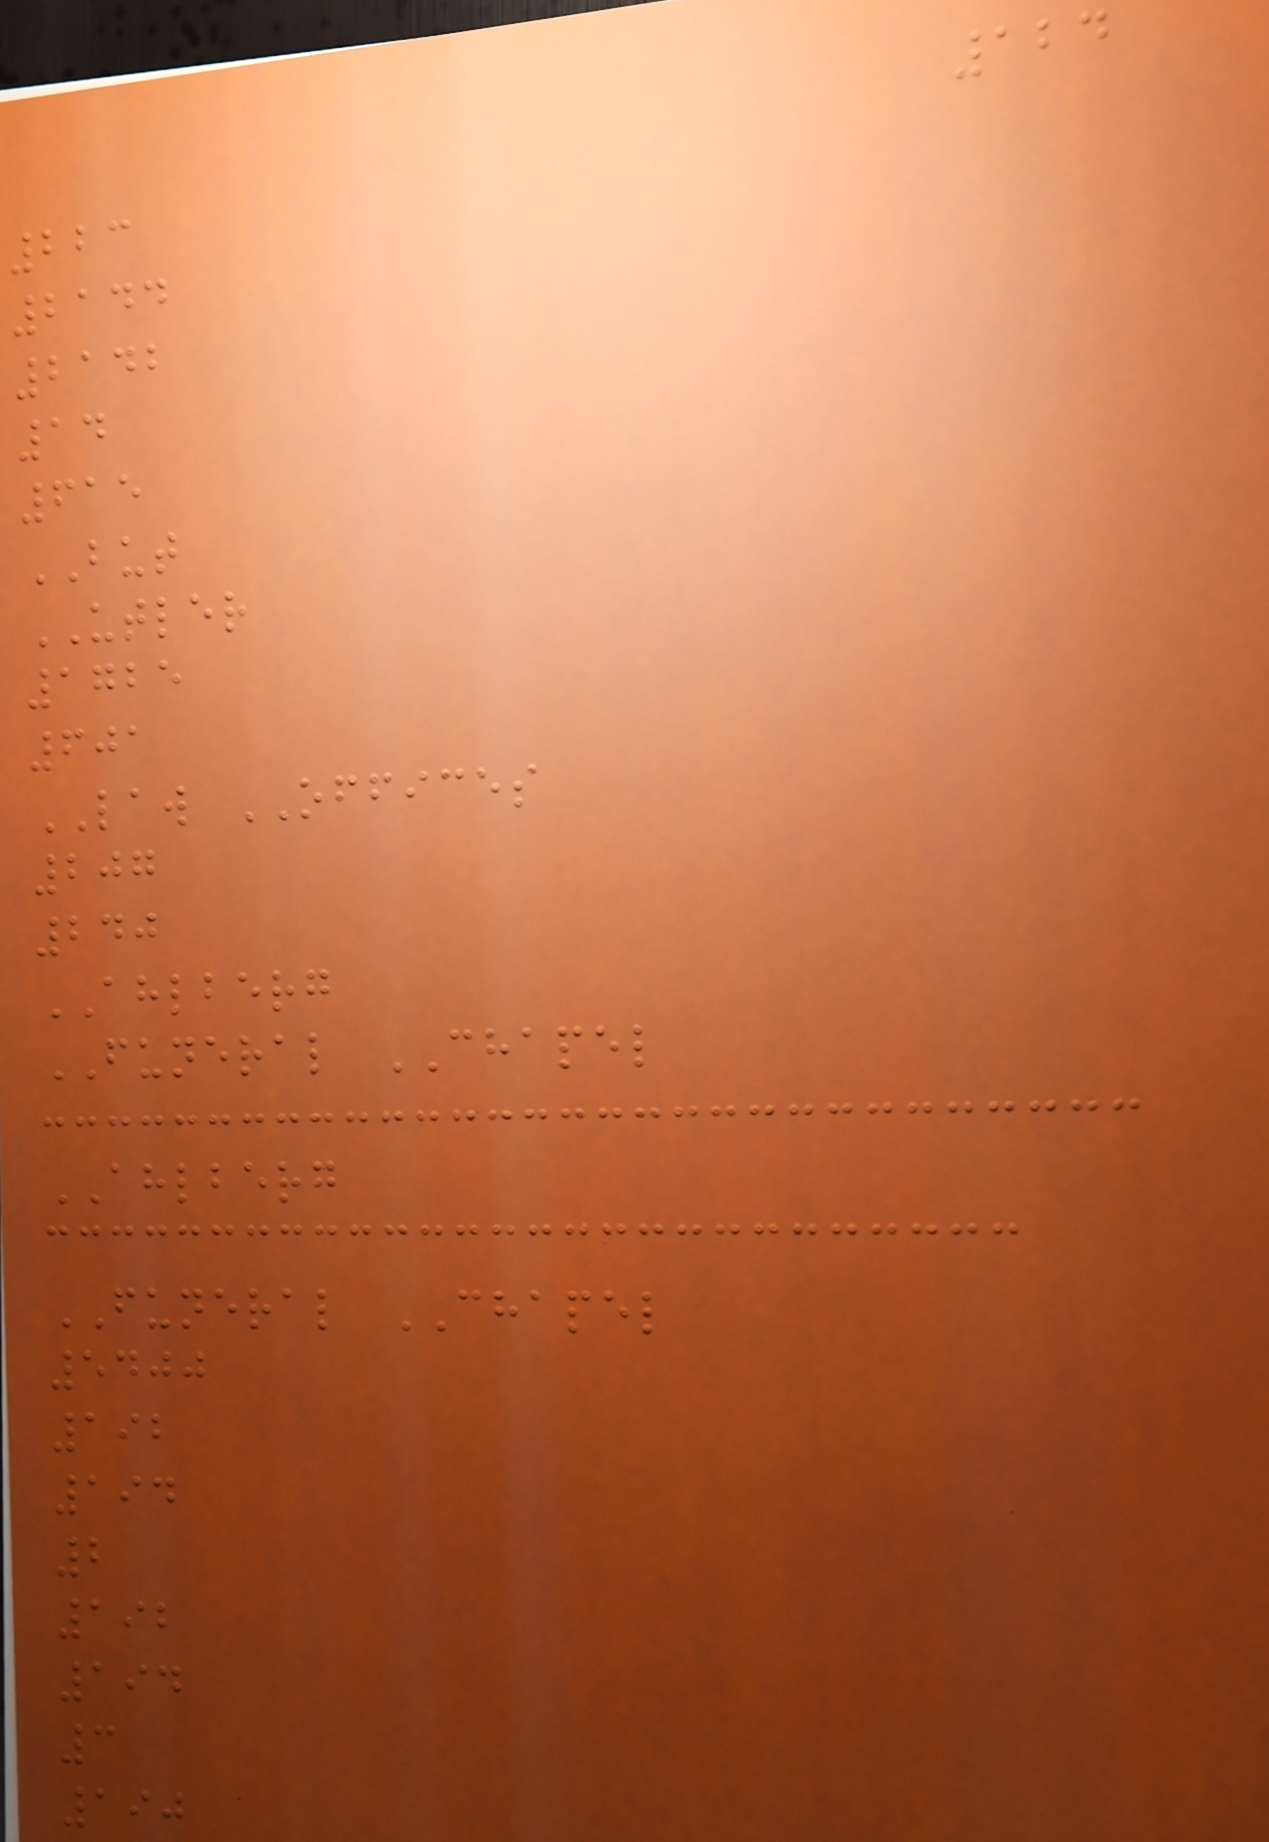124
223
2144
2142
14
615
BUT
UTLER
1725
601
LAW OFFICES
207
240
AHLBERG
FUNERAL CHAPEL
AHLBERG
FUNERAL CHAPEL
5400
192
194
2
192
194
3
190
